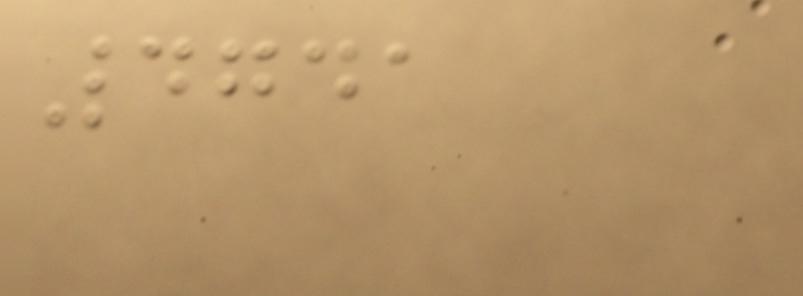4741
